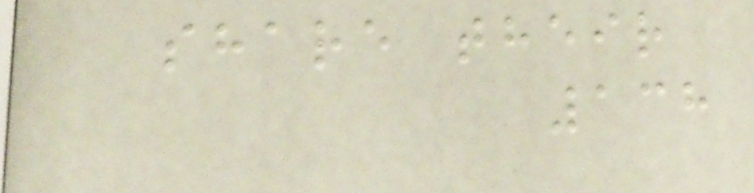share their
138
